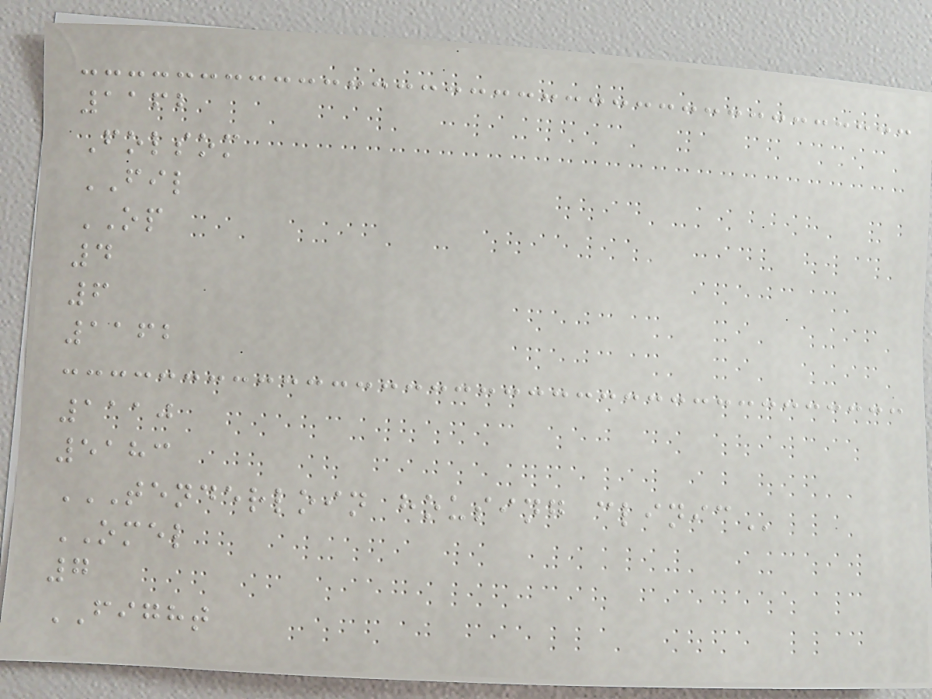1162
Folsom
FIL
OP
4
6
1162
1110
5183
TENDERLOIN HOUSING CLINIC
OMEL
7
FIGHT
